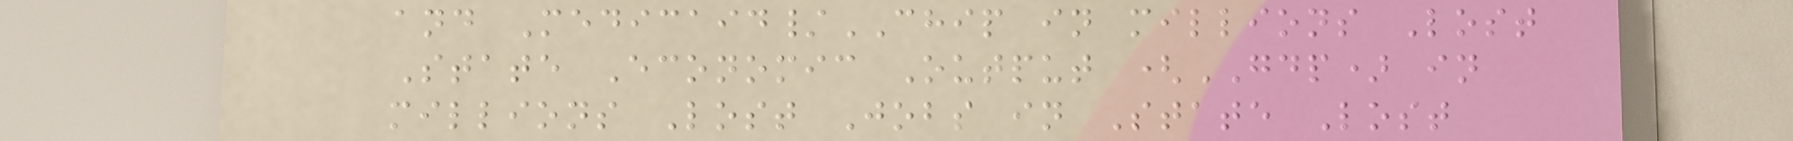and Medicaid/CHIP in millions Lost
State Economic Output (GDP) in
millions Lost Jobs in State Lost
